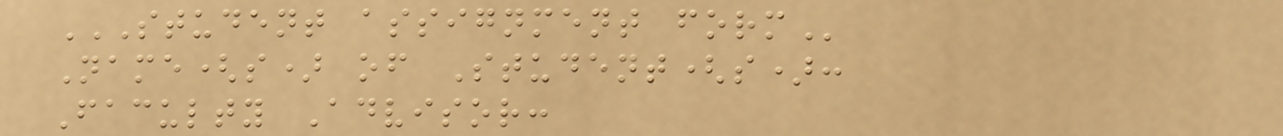STUDENT ASSIGNMENT FORM
Name(s) of Student(s):
Faculty Advisor:
